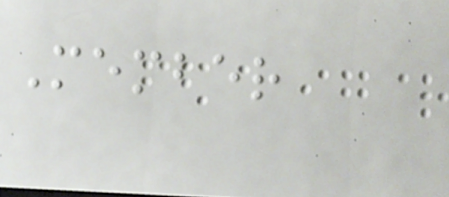Member
